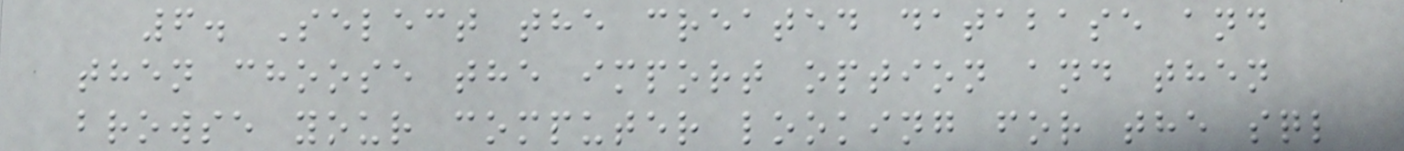6. Select the created database and
then choose the import option and then
browse your computer looking for the sql
